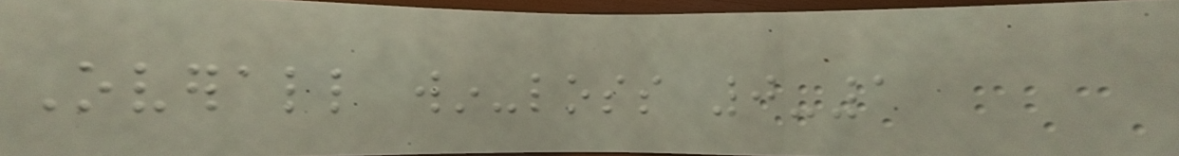Overall win-loss 0-1
